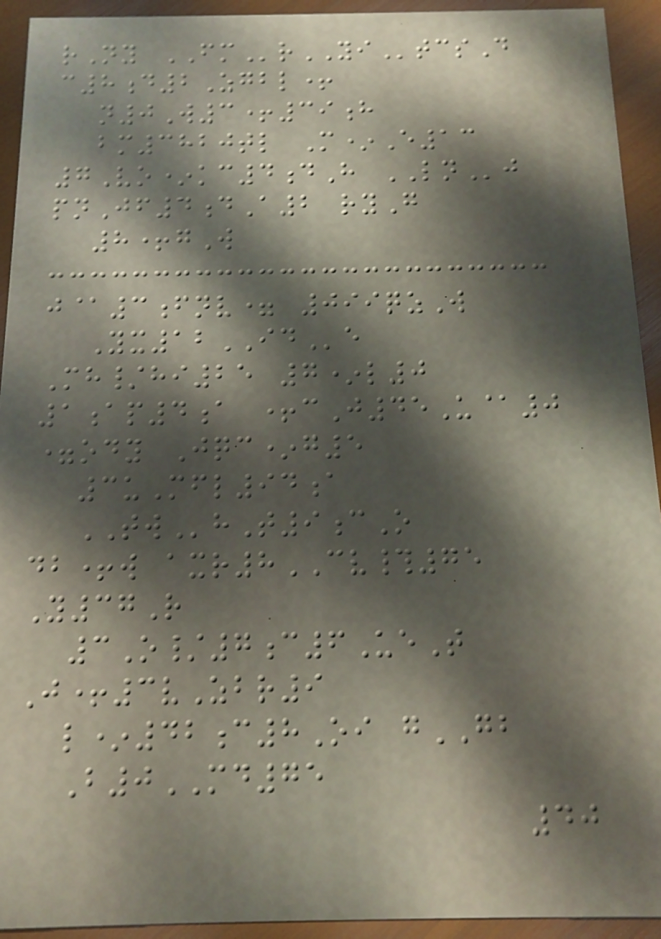rNy FMrYItcsD
c8d2Zgbl+
n0W3+39h
bm3820tl M*E13
7Vo*kc4dH LNj
pnJf4dA2 ryG
8+gW
j@3fnv= 099qzW
Yx12IDe
Mh/hi25 7*l0
1ap4a +cJ45U@0
=ody Jqc*g5
3uMfl94a
TWhT9cO
db+w axr8CV#75
Y37R
3O/7c6UeT
J+3vZbr9
l*42c8Oi gGB
B0MD75
40
